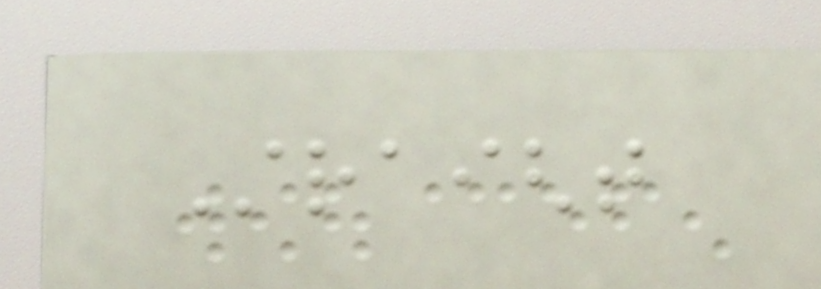Straight
